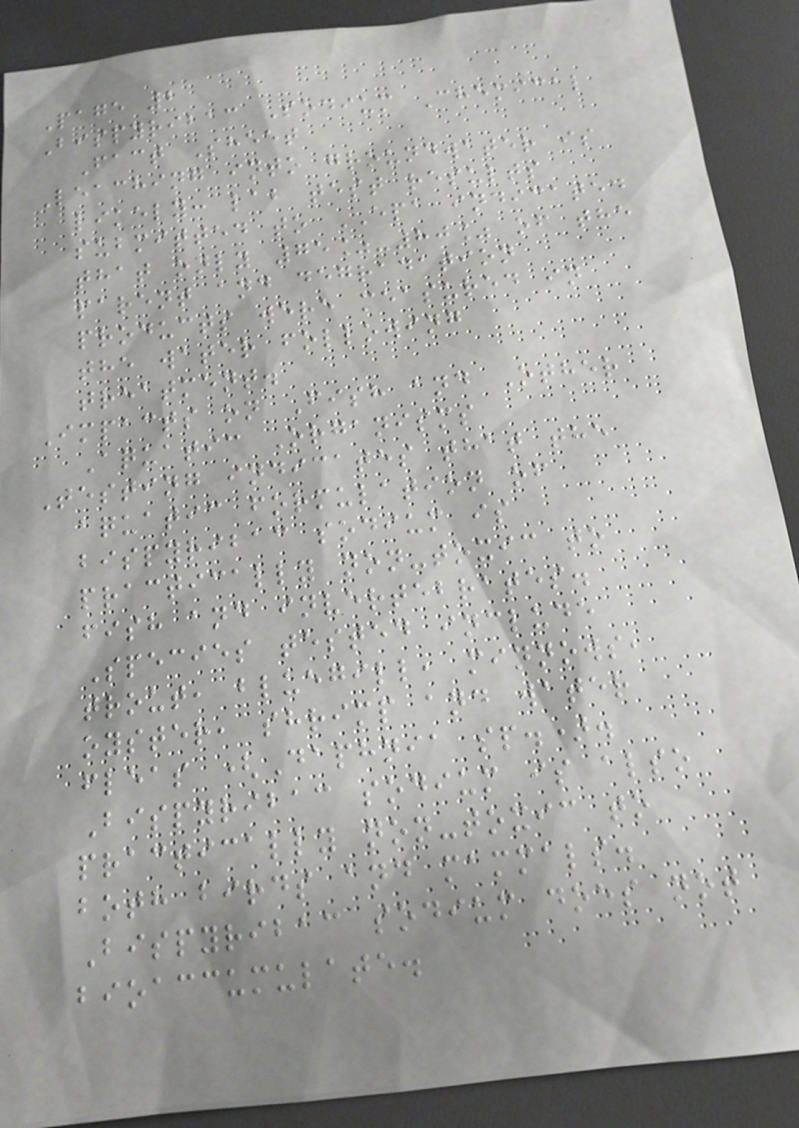Page 2
Bispyribac Sodium Chemical
Fact Sheet
Leaching into groundwater is
likely: lab test results
submitted to EPA indicated
that only 75%-80% of the
parent and degradation
products were measured in
the water following
treatment.
Impacts on Fish and Other
Aquatic Organisms
Testing indicates that the
aquatic formulation of
bispyribac sodium is
practically non-toxic to
fish and invertebrates.
Species tested include
trout, bluegill, minnows,
oyster, shrimp and water
fleas (Daphnia sp.).
Bispyribac sodium is also
practically non-toxic to
both birds and mammals.
Bispyribac sodium does not
bioaccumulate.
